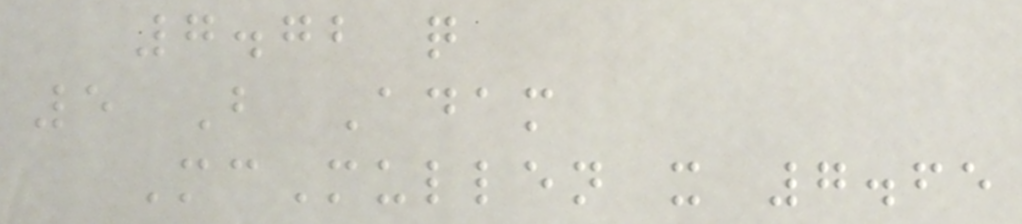7.72 q
5 B Adam
McMullen x 7.65
